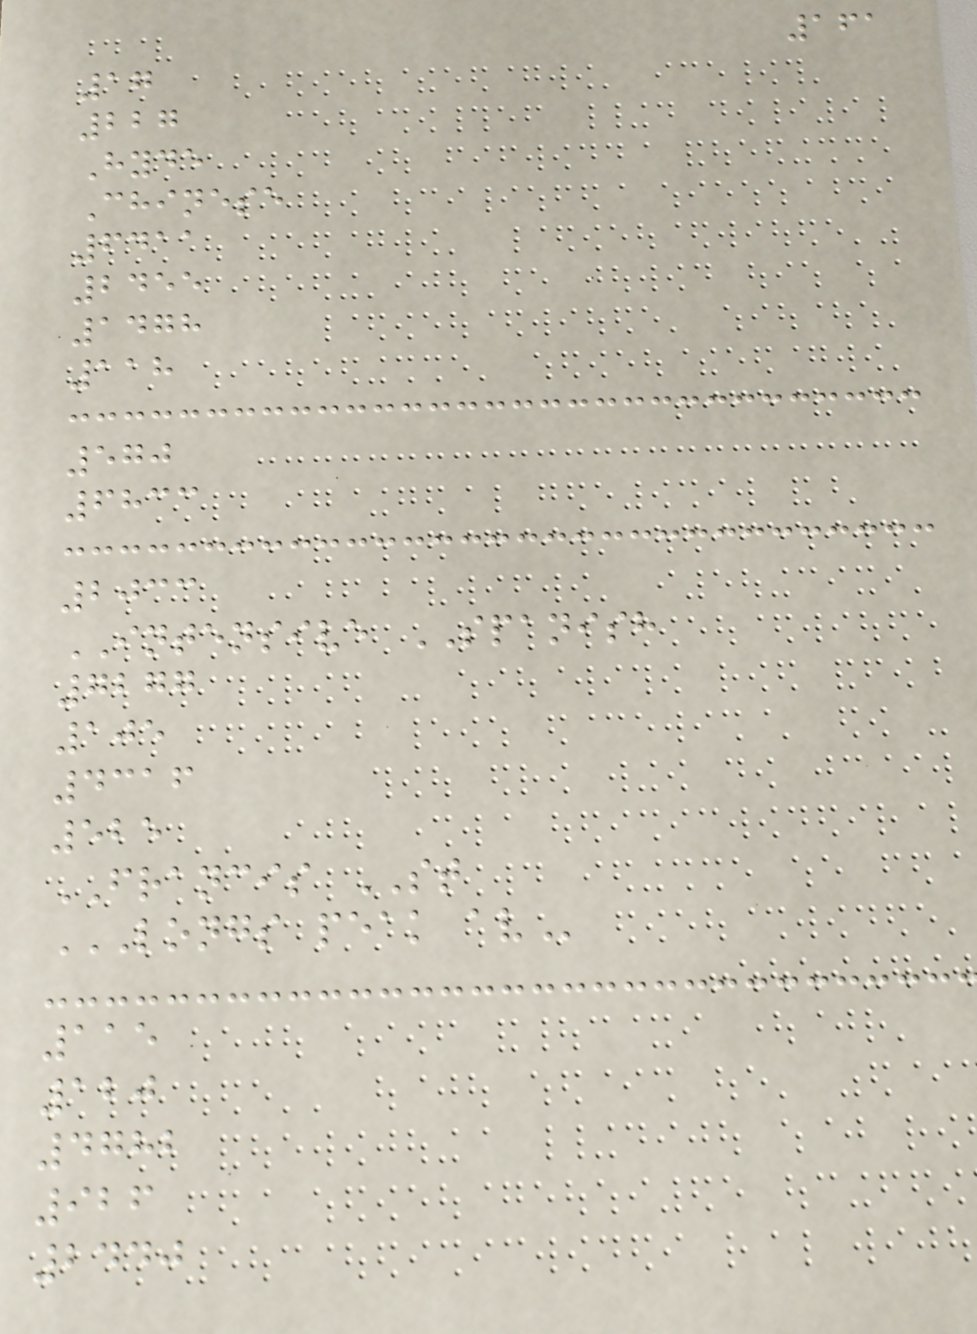161
17
227
Hyde
Chinese
6411
2455
1478
118
570
6833
2033
INTENSIVE SPANISH
7277
105
4316
525
FRANCIS ST
LONGS PEAK AV
115
120
4782
926
2440
